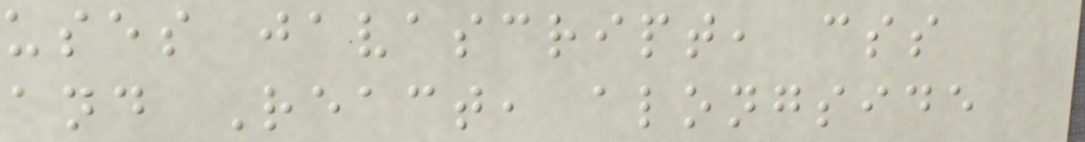uses javascript, css
and React, alongside
